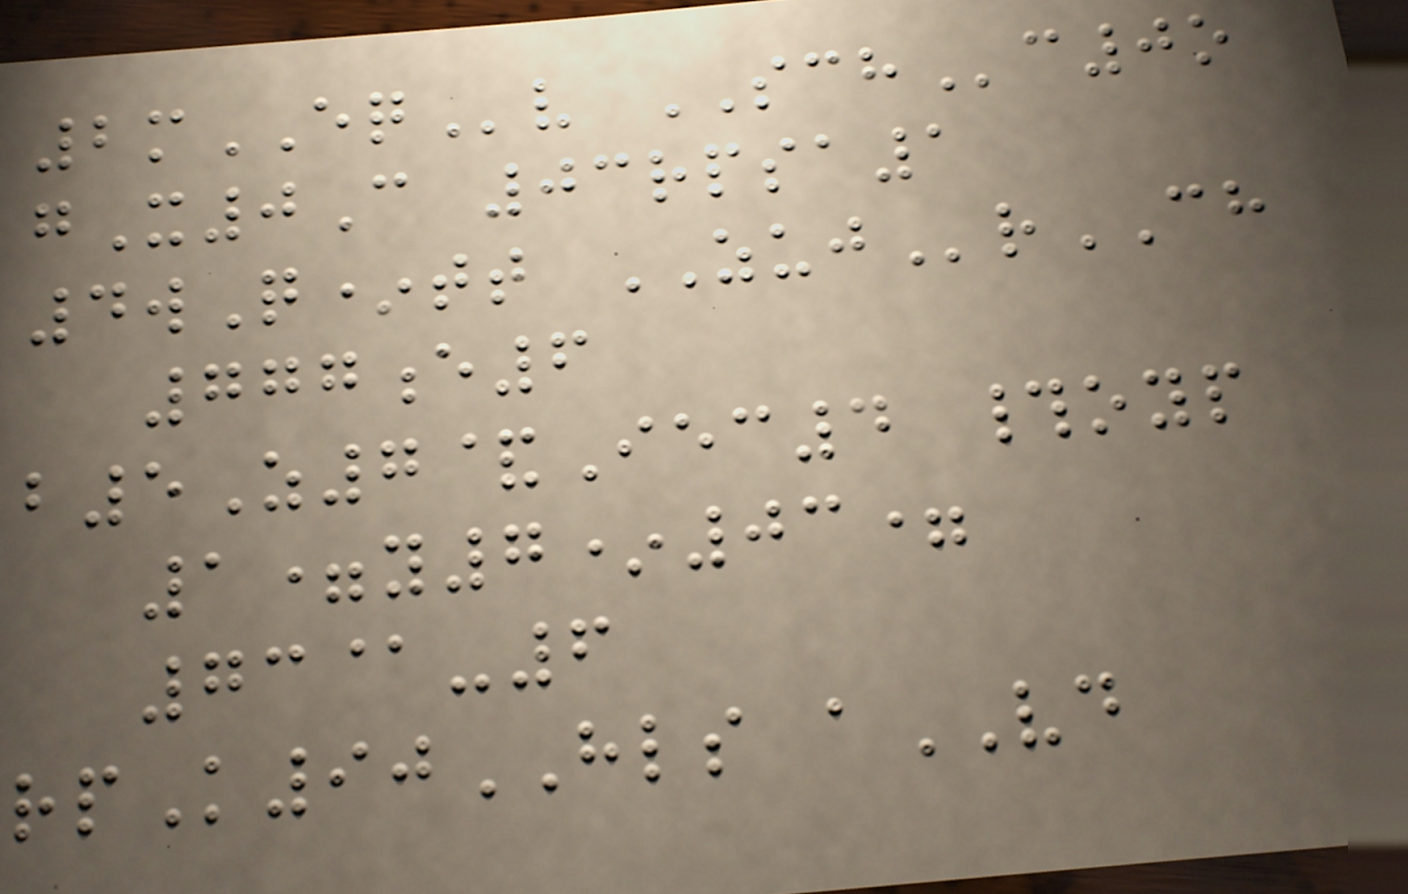2mEQv SCHc0o
gX0C 03rpsa1
4wQ*tt ZUJrCH
777e6
b5Z7&Iec4 #oyp
1=y7*03=
73@-6
rpK90HLS aVD
